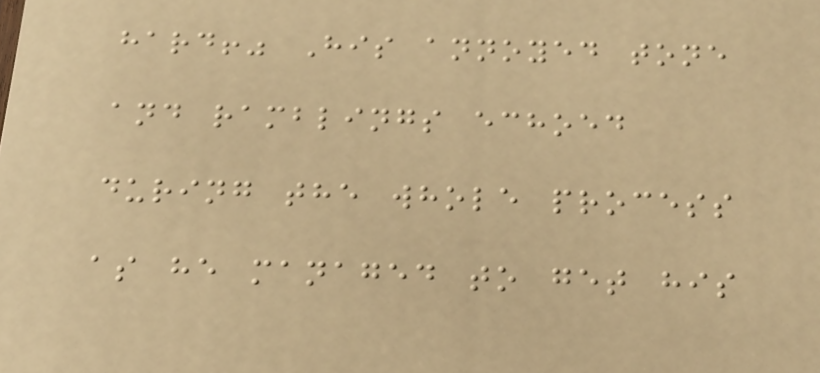hard!" His annoyed tone
and ramblings echoed
during the whole process
as he managed to get his
